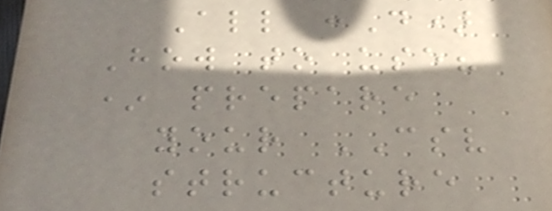All :D)
How to use?
* prepare
your CSV
structure
